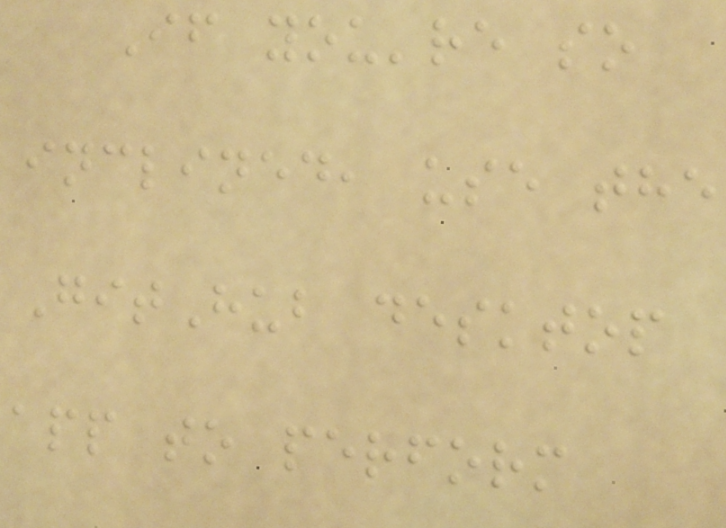If you're so
inclined, use the
GitHub desktop
app to perform
